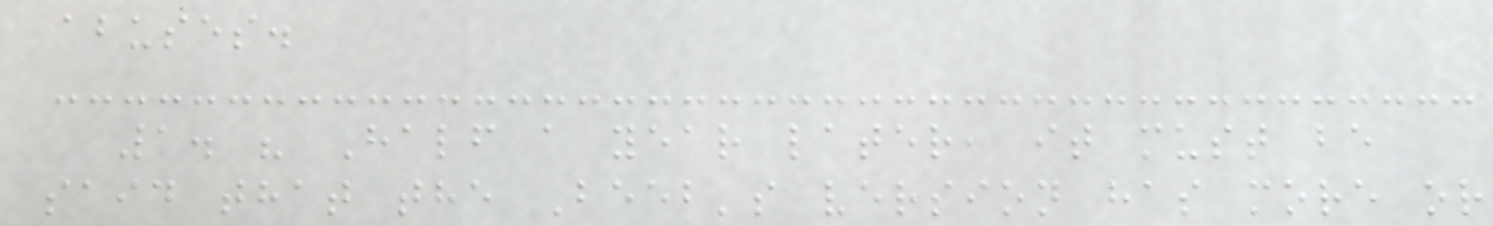abuses.
1. " Half a year later, it must be
said that the Beeb's version has more or
